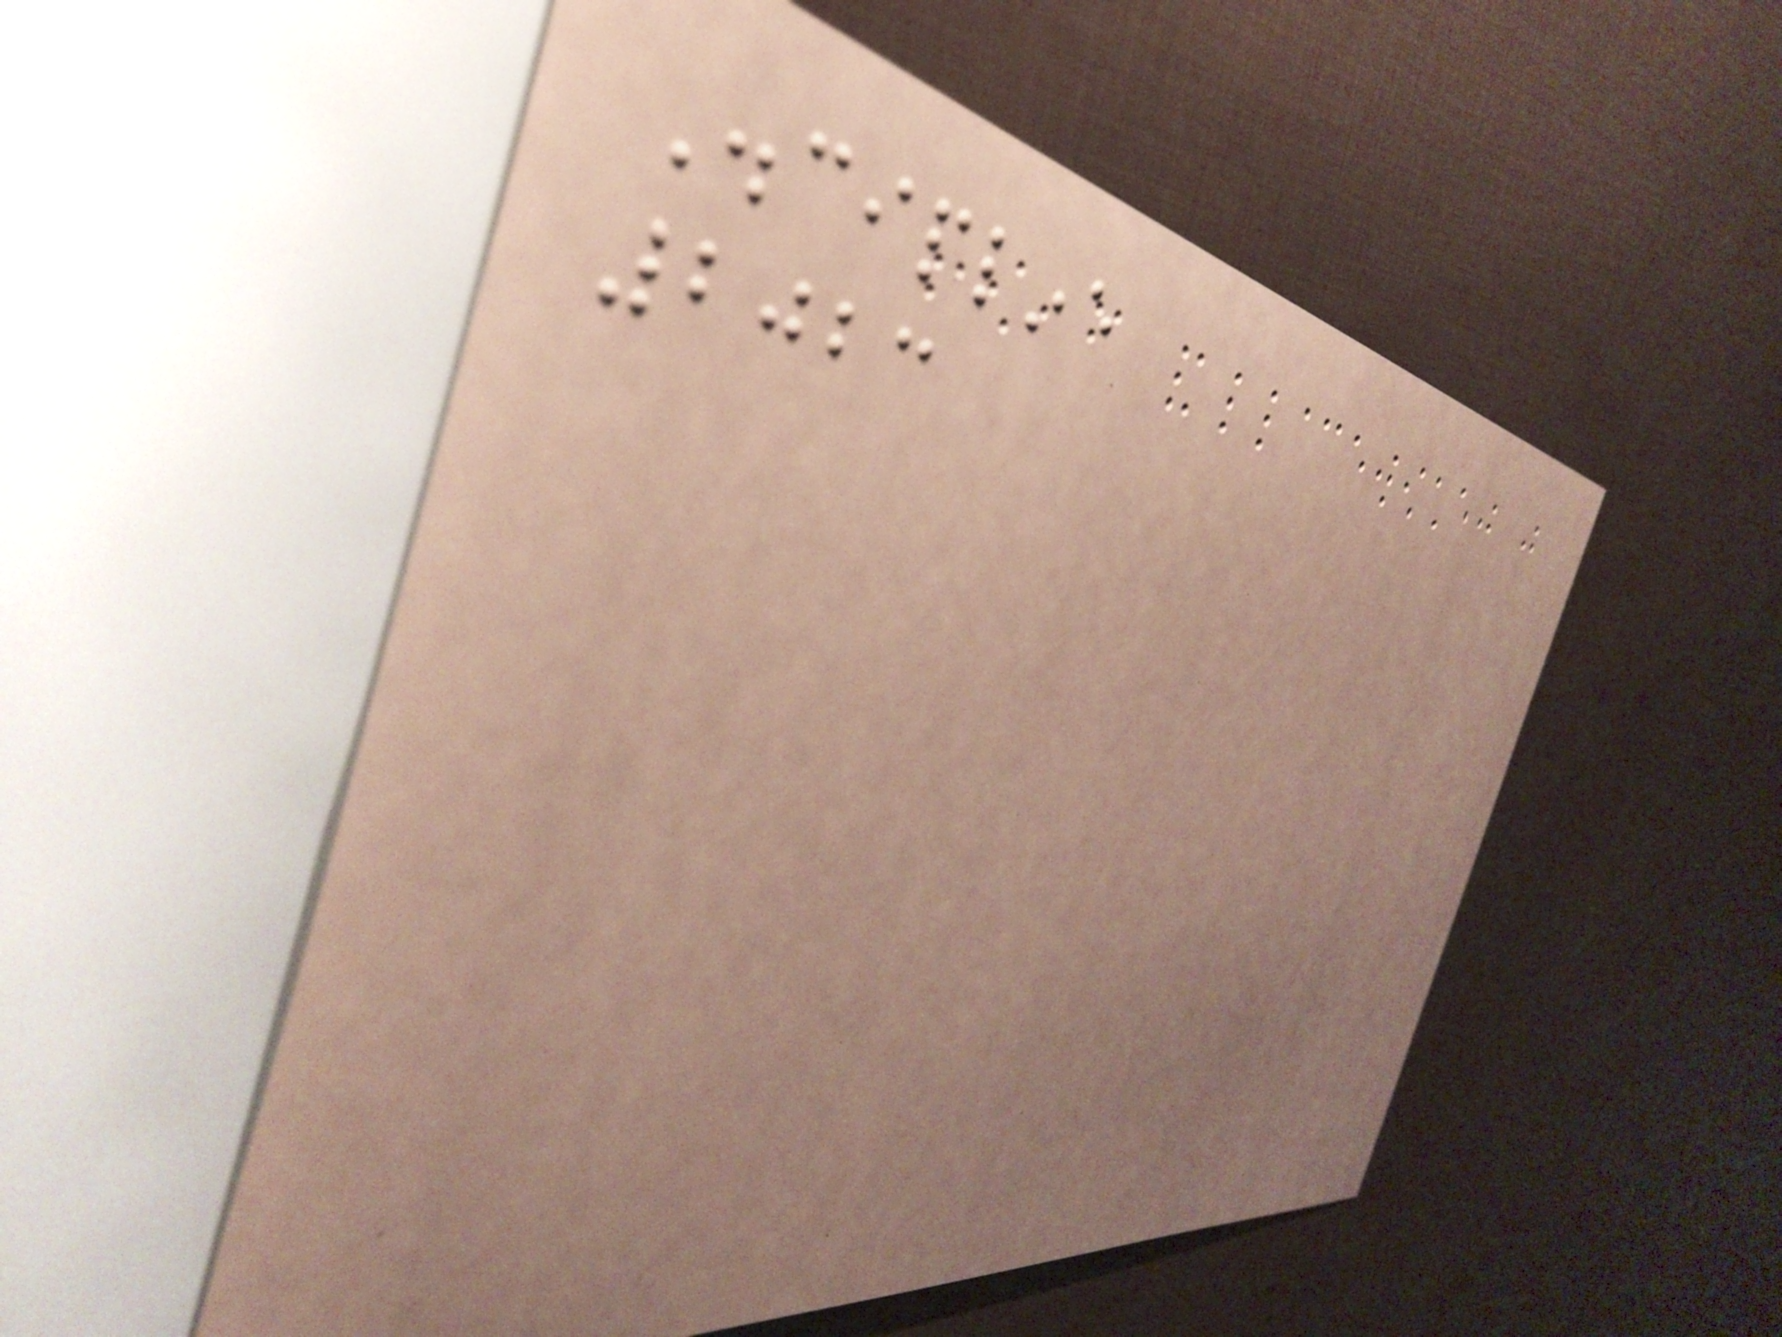Discipline
2023
